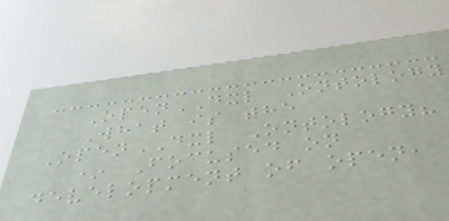OpenDXL Ontology
What is the
OpenDXL Ontology?
* Focused on
development of open,
